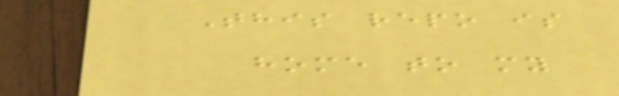This repo is
home to my
